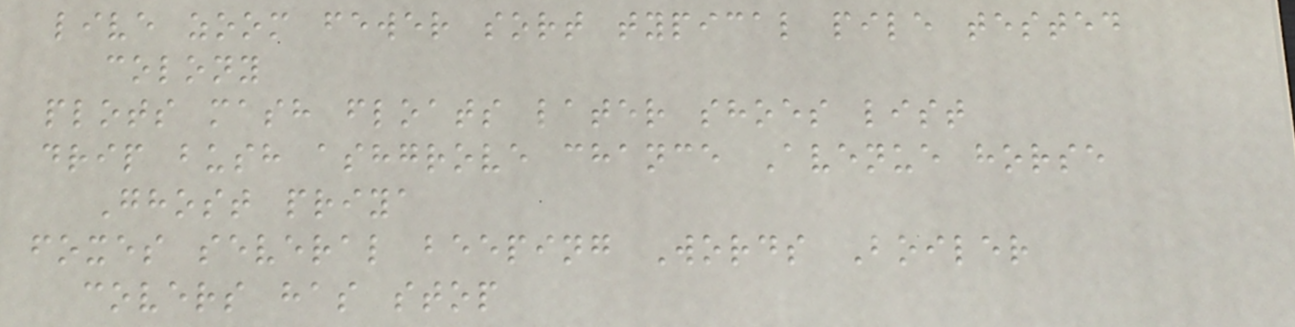live zoom fewer sort typical pile tested
colony
plots mash floats later shoes list
drip bush ashgrove chance Avenue horse
Ghost priya
foxes several beeping Words Boiler
covers has stop
